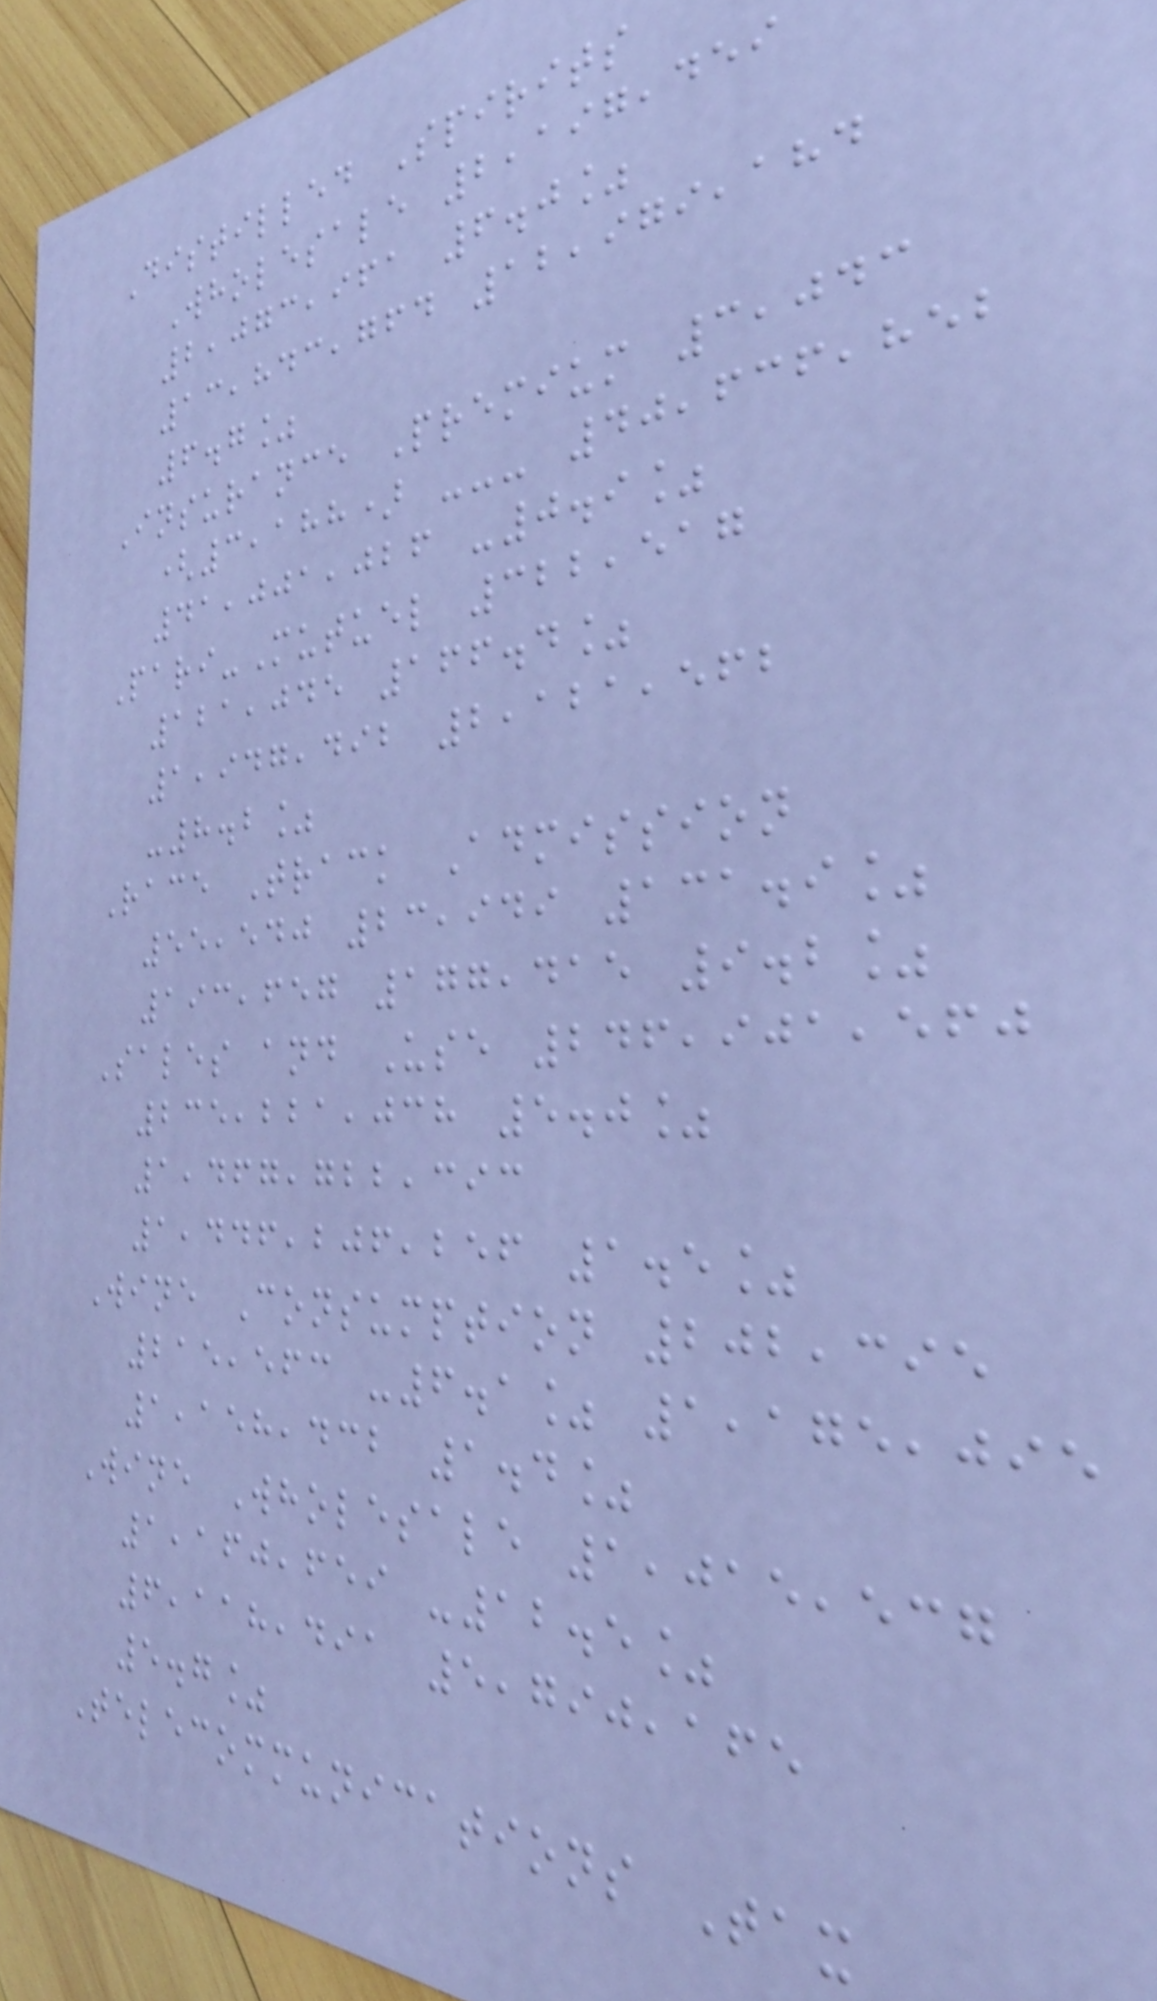Distilled Spirits
Wholesale 2,197,459
2,073,961 6.0%
13,843,764 12,979,184
6.7%
Insurance Premium 3,043
(3,188) --- 40,636,852
41,001,026 -0.9%
Pari-Mutuel 322,517
121,045 166.4%
1,947,492 2,121,562
-8.2%
Race Track Admission
55,540 23,949 131.9%
193,657 177,415 9.2%
Sales and Use 246,901,560
235,221,038 5.0%
1,467,722,393
1,446,206,256 1.5%
Wine Consumption 202,395
215,563 -6.1% 1,175,095
1,158,432 1.4%
Wine Wholesale 1,015,537
1,160,659 -12.5%
6,118,491 5,790,165
5.7%
Telecommunications Tax
